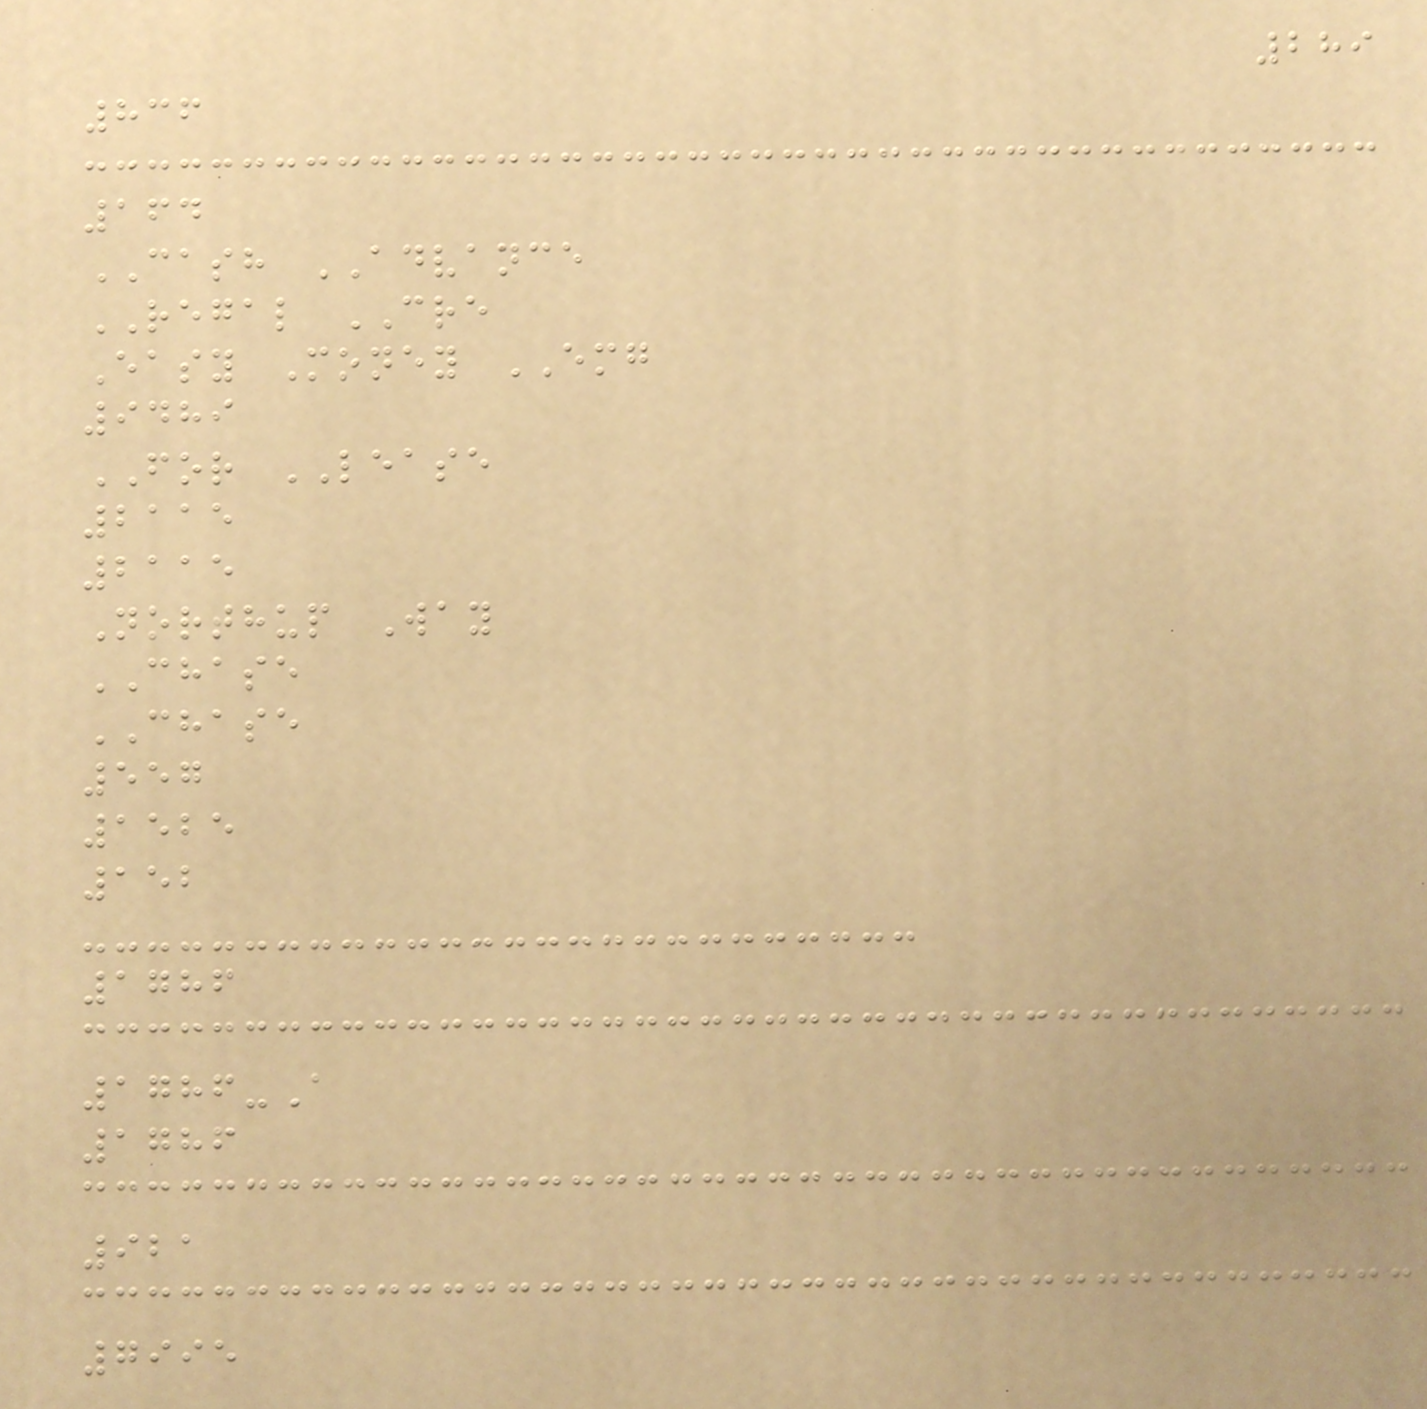289
836
164
CASH ADVANCE
REGAL CRE
Easy Money EMG
9489
FOR LEASE
2115
2115
Northup Way
CHASE
CHASE
557
1525
152
1786
1786-A
1786
921
7995
